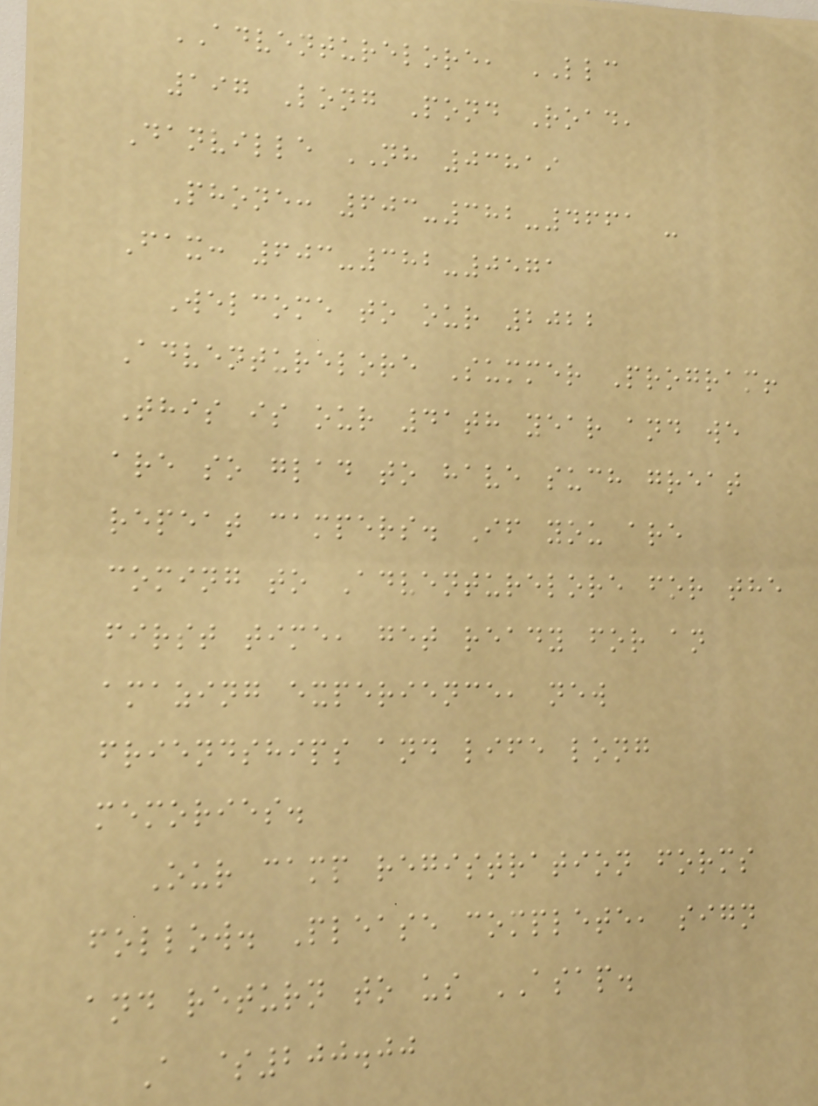ADVENTURELORE, LLC
197 Long Pond Road,
Danville NH 03819
Phone: 603-382-4661 -
Fax: 603-382-0571
Welcome to our 2022
Adventurelore Summer Program!
This is our 41th year and we
are so glad to have such great
repeat campers. If you are
coming to Adventurelore for the
first time, get ready for an
amazing experience, new
friendships and life long
memories.
Our camp registration forms
follow. Please complete, sign
and return to us ASAP.
A $200.00
